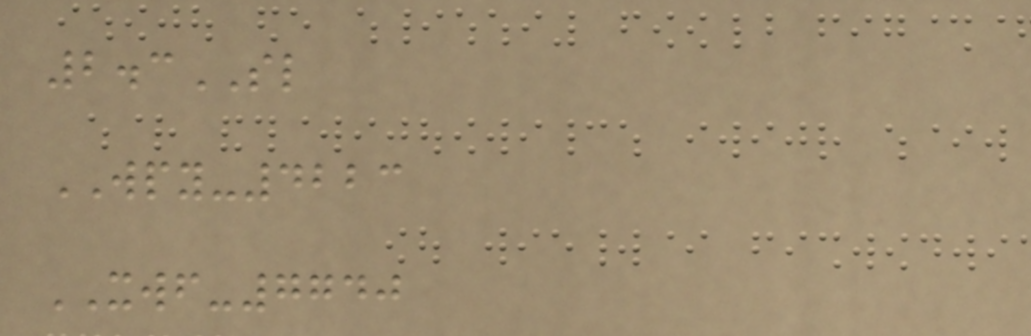2.3SL
WPY-4223
XWF-7740
